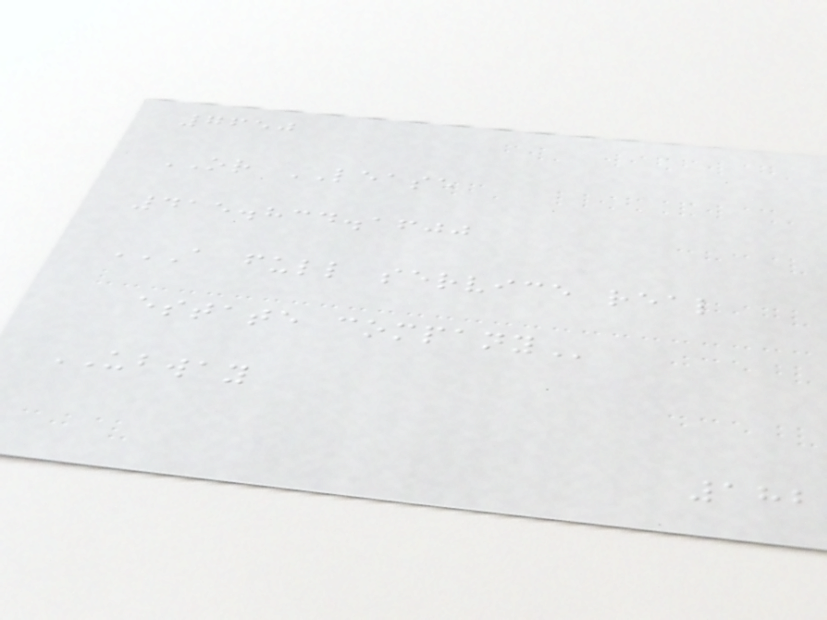7650
OR LEASE
415.834.1600
A FULL SERVICE REAL
ESTATE COMPANY
UBWAY
182
